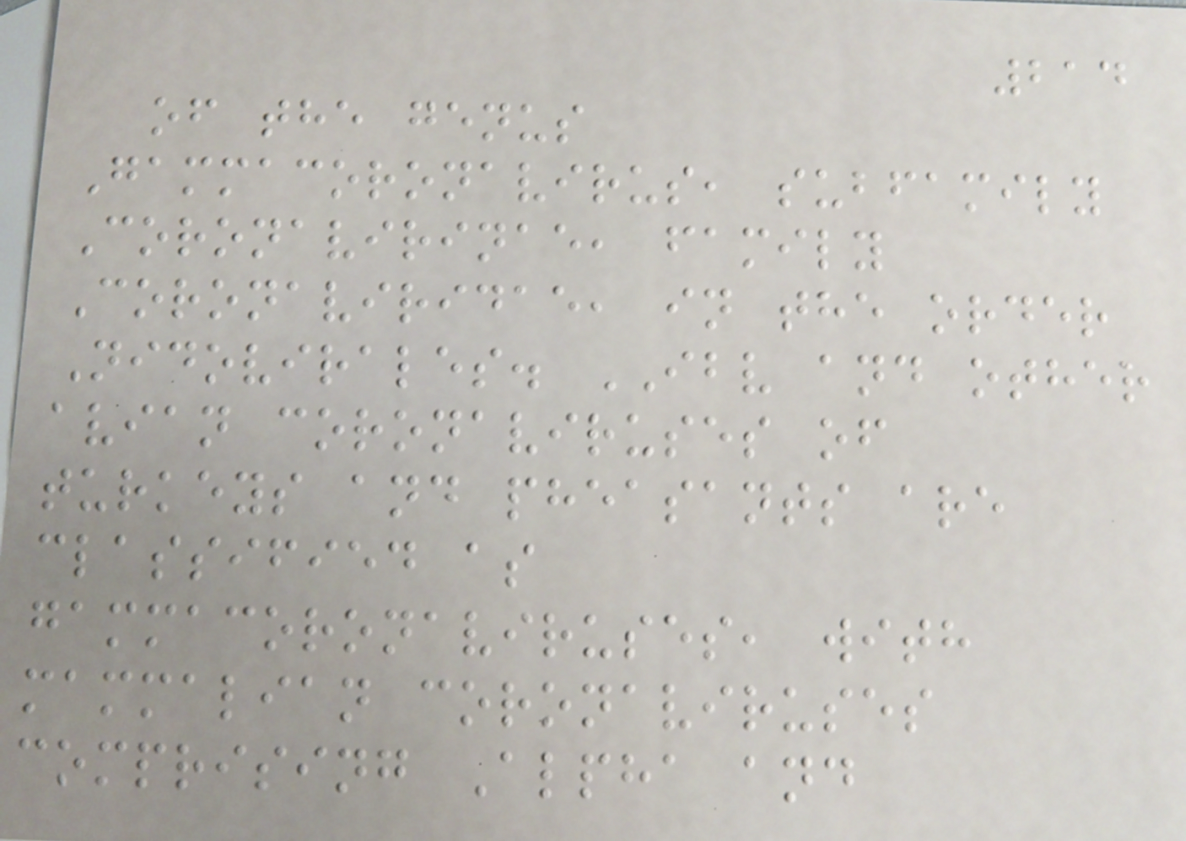214
of the genus
Gammacoronavirus, subfamily
Coronavirinae, family
Coronaviridae, in the order
Nidovirales. IBV and other
avian coronaviruses of
turkeys and pheasants are
classified as
gammacoronaviruses, with
mammalian coronaviruses
comprising Alpha and
